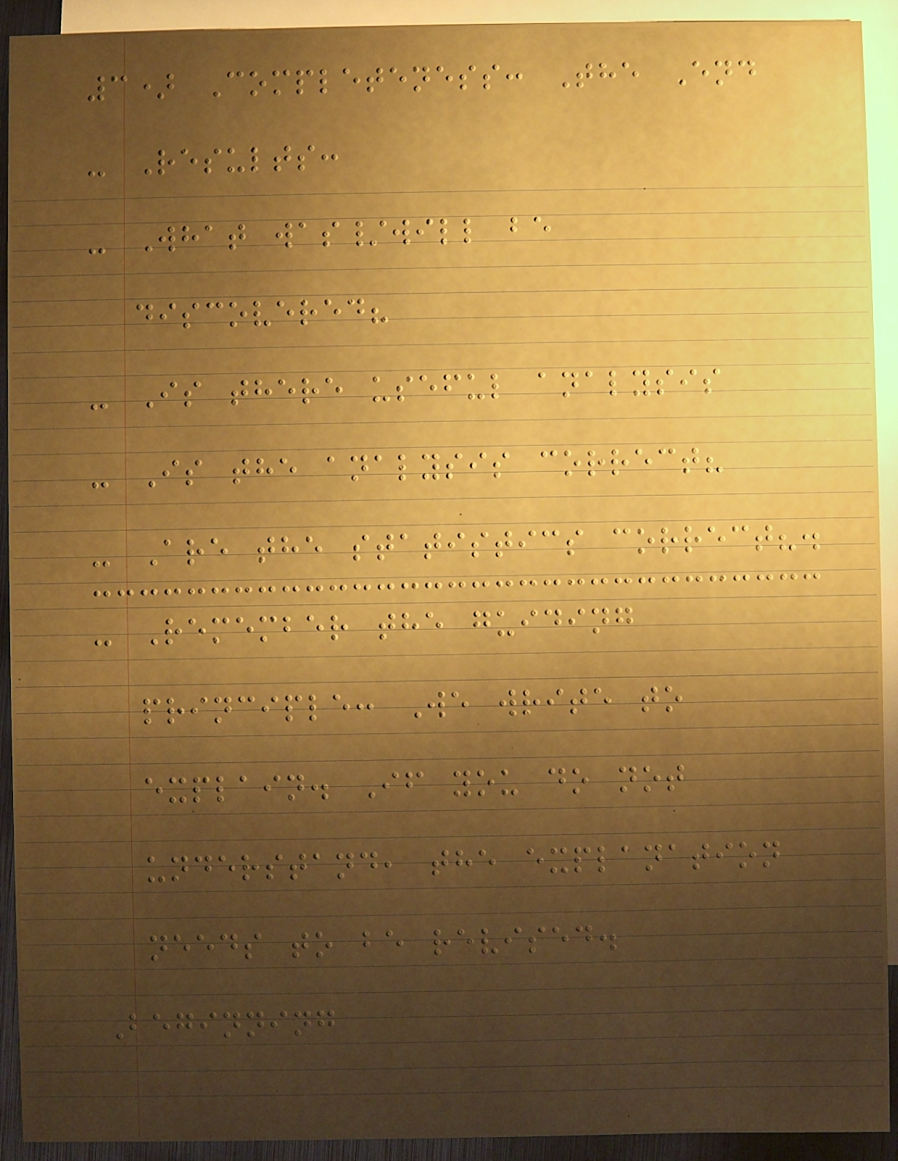3) Completeness: The End
- Results:
- What was/will be
discovered?
- Is there useful analysis
- Is the analysis correct?
- Are the statistics correct?.
- Remember the guiding
principle: We write to
explain. If you do not
understand, the explanation
needs to be revised.
Beginning
